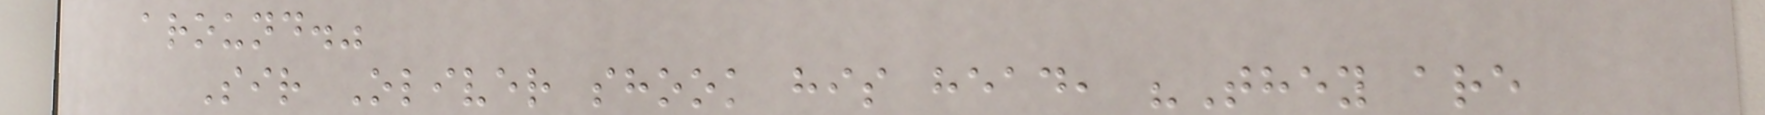around."
Sir Oliver shook his head, "They are
